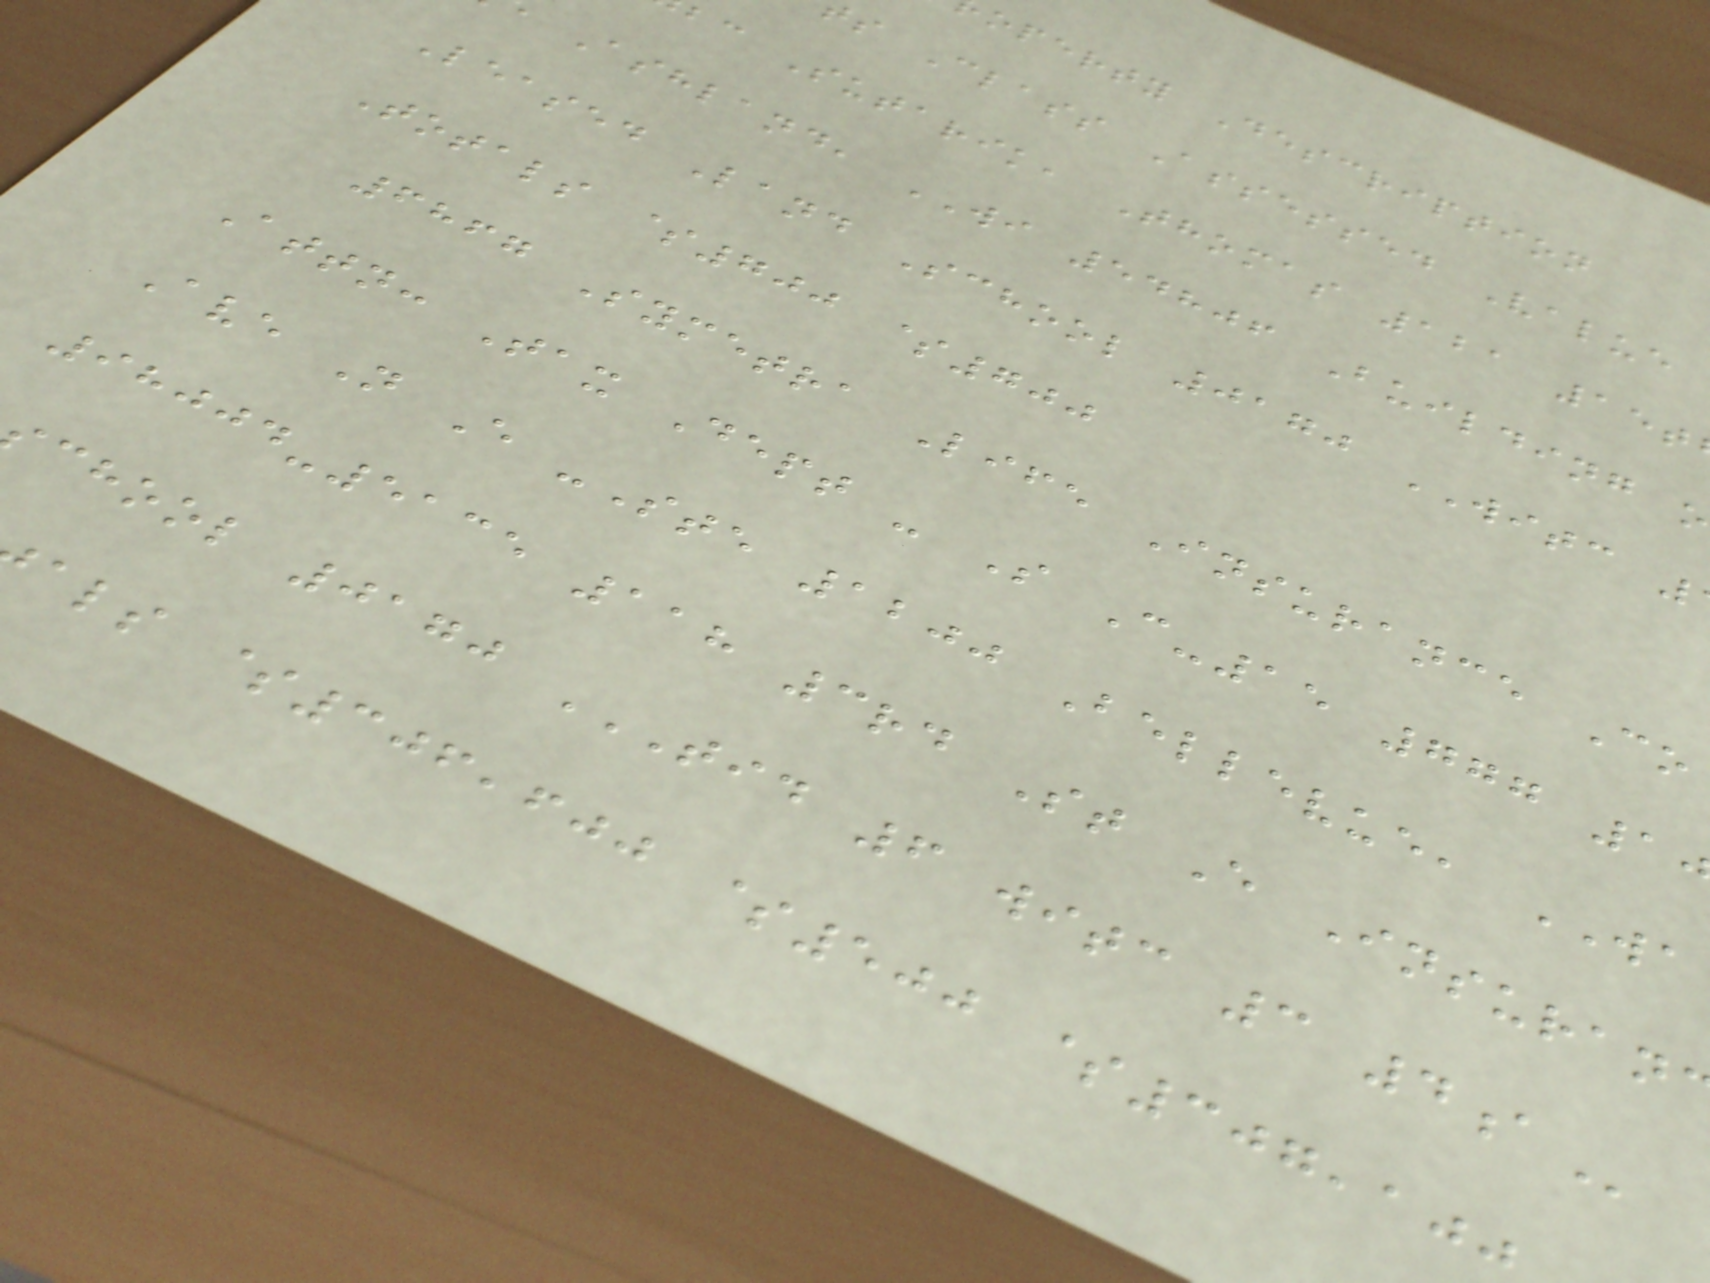operty Description
s Class Assessed Value
bc Sutarik, Thomas 121 15t
Ashland, WI 54806 Building o
Leased Land School 0170 WITC
Totals $700 $700
6867 Symetra Life Insurance Co
Attn: Tax Dept - S C-15 777 1
Ave N E -Ste 1200 Bellevue, WA
98004-5135 118 3rd St E Insuran
chool 0170 TID 6 WITC 3 4A
als $306,600 $500 $307,10
